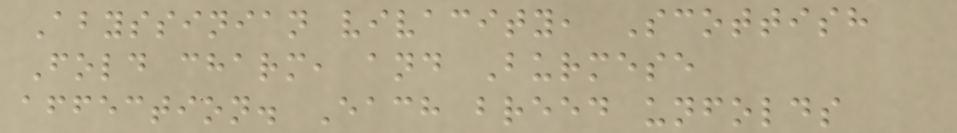Abyssinian vivacity, Scottish
Fold charm, and Burmese
affection. Each breed unfolds
